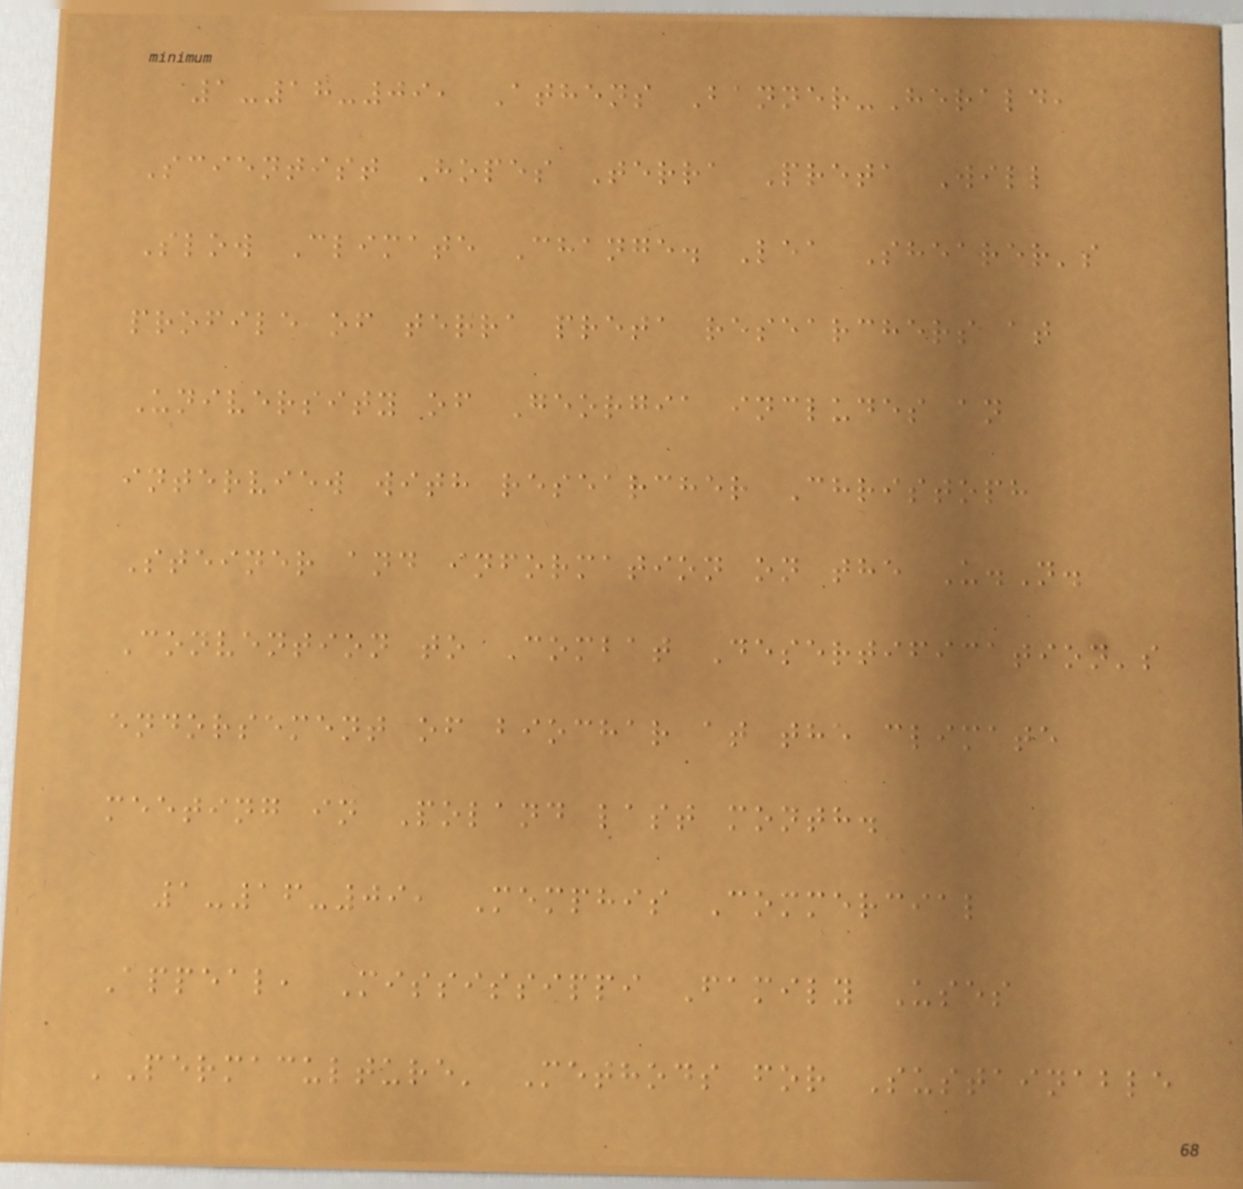1-18-09, Athens Banner-Herald,
Scientist Hopes Terra Preta Will
Slow Climate Change. Lea Shearer's
profile of terra preta researchers at
University of Georgia includes an
interview with researcher Christoph
Steiner and information on the U.N.
Convention to Combat Desertification's
endorsement of biochar at the climate
meeting in Poland last month.
1-16-09, Memphis Commercial
Appeal, Mississippi Family Uses
'Permaculture' Methods for Sustainable
